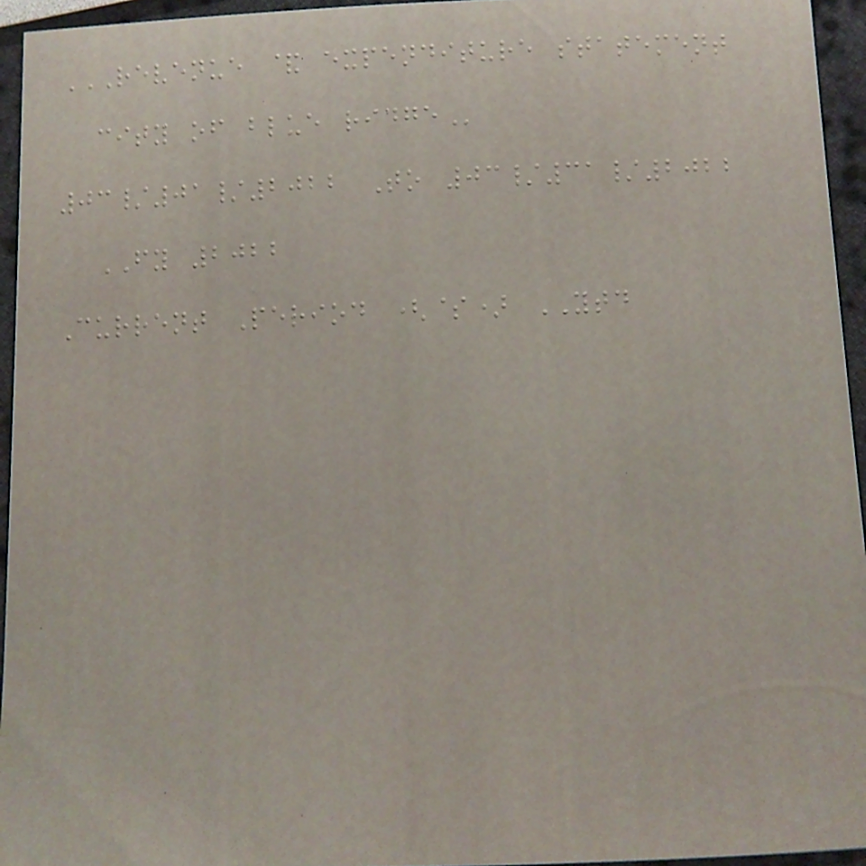REVENUE & EXPENDITURE STATEMENT
CITY OF BLUE RIDGE
03/01/2022 To 03/31/2022
FY 2022
Current Period ($) YTD
